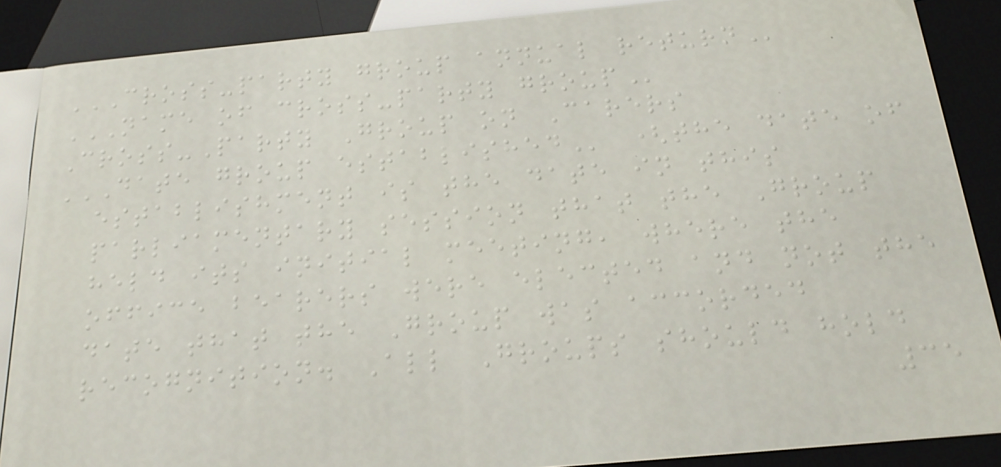CROSS-PARTY GROUP ANNUAL RETURN
NAME OF CROSS-PARTY GROUP
Cross-Party Group on Carers
DATE GROUP ESTABLISHED (the date of
establishment is the date in this
parliamentary session that the Group
held its initial meeting, where the
office bearers were elected and not the
date that the Group was accorded
recognition. All Groups should hold
35
